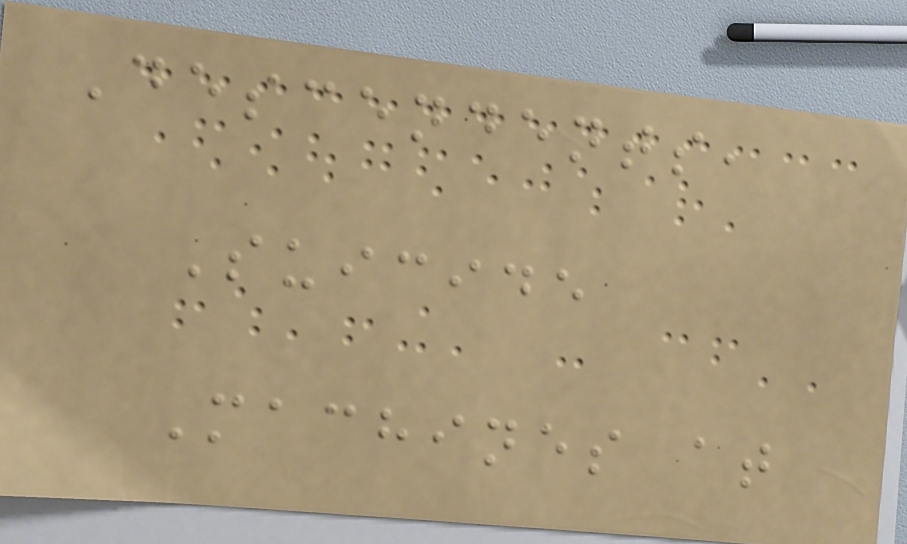Descendents,
Suicide
Machines at
